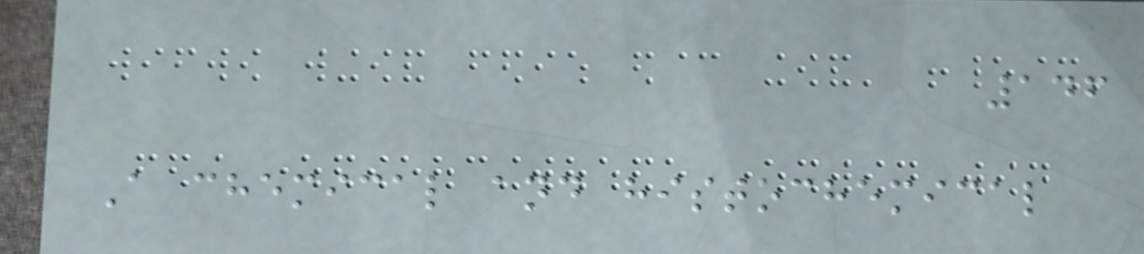146
A chemical and histochemical
